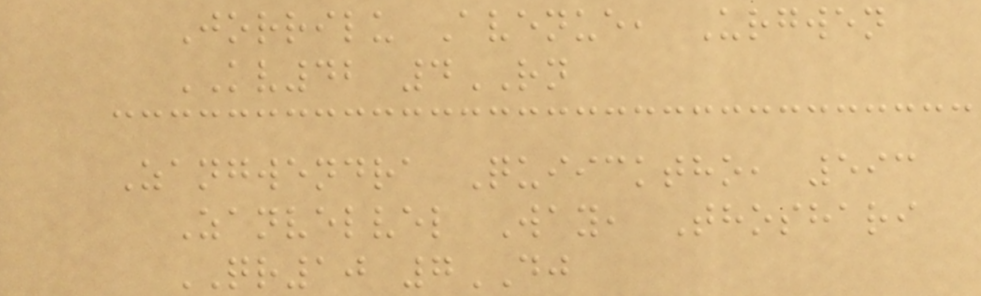Jorrilu Avenue, Urgwen
KV42 4RN
Zangwendra Quiicktho, 593
Zanvelvel Way, Thoshari
QR10 7DJ
